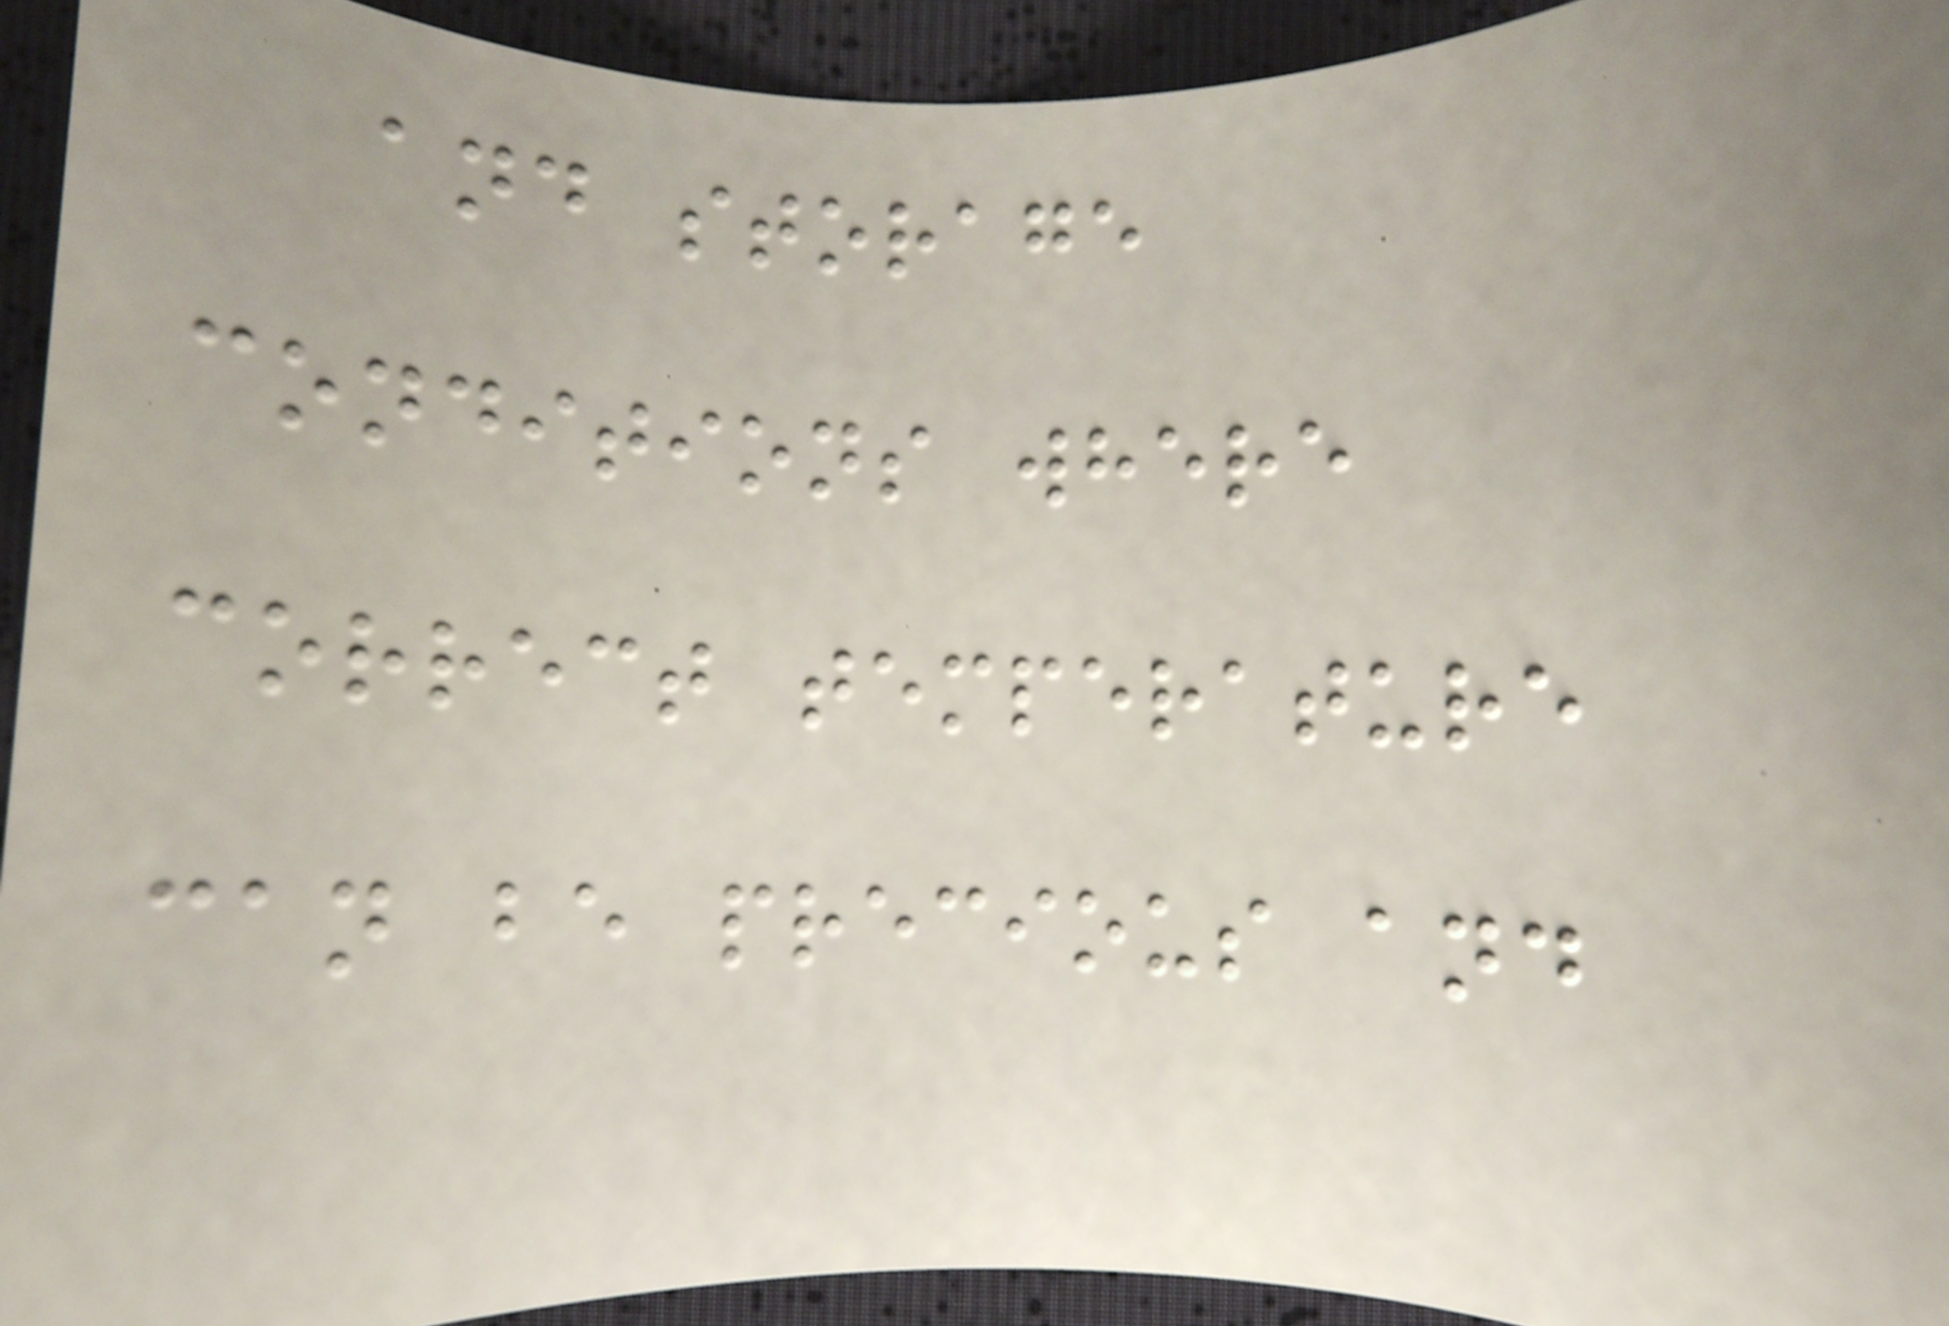and storage
conditions where
correct temperature
can be precious and
